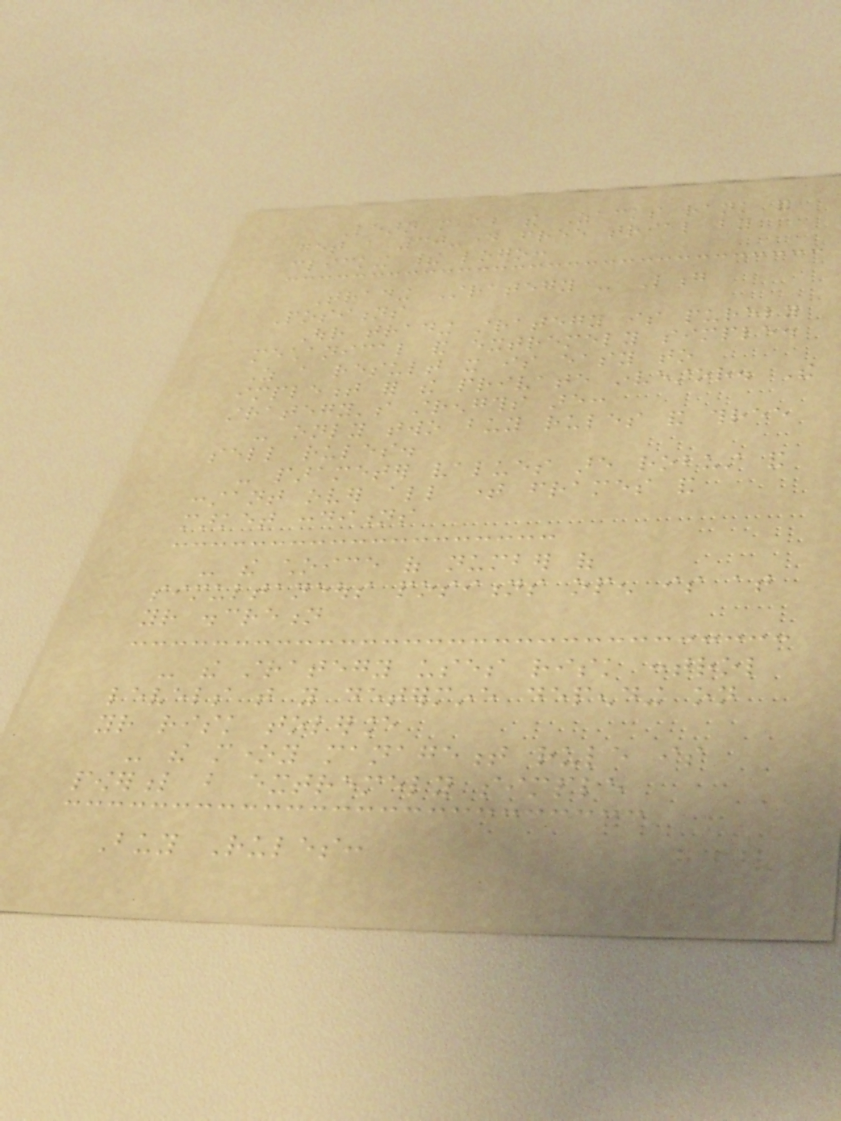Learn more about the Zacks rank and
get a 30-day free trial by
clicking their logo:
Trading Strategy - Long
Positions
Our trading strategy is purely
mechanical and extremely simple.
As a result it is easy to
implement for the private investor. The
strategy's strengths are:
- only two buy rules and three
sell rules.
- parameter values are robust and
constant over all time frames and
market conditions
- the choice of number of
simultaneous positions open is at
your discretion
- the strategy uses risk control
levels that you determine depending on
your risk tolerance
- the money management rule is
powerful but extremely simple
Buy Rules:
